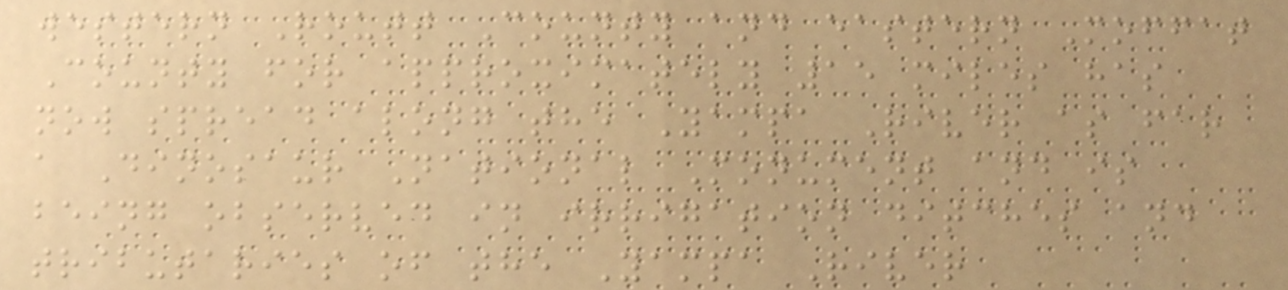western Routt County and eastern Moffat
County for approximately 15 miles has
now spread along the Yampa River as far
a Dinosaur National Monument and is
being observed in irrigation ditches and
tributaries of the Yampa River
